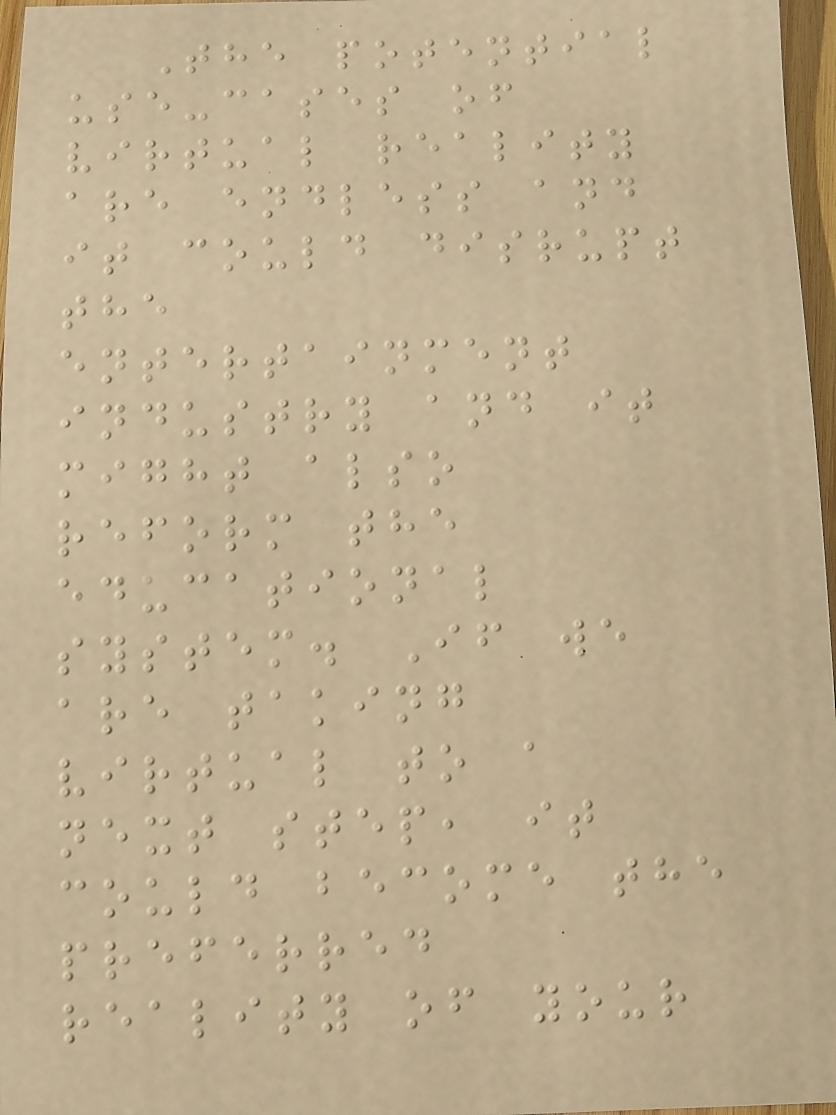The potential
use-cases of
virtual reality
are endless and
it could disrupt
the
entertainment
industry and it
might also
reform the
educational
system. If we
are taking
virtual to a
next step, it
could become the
preferred
reality of your
